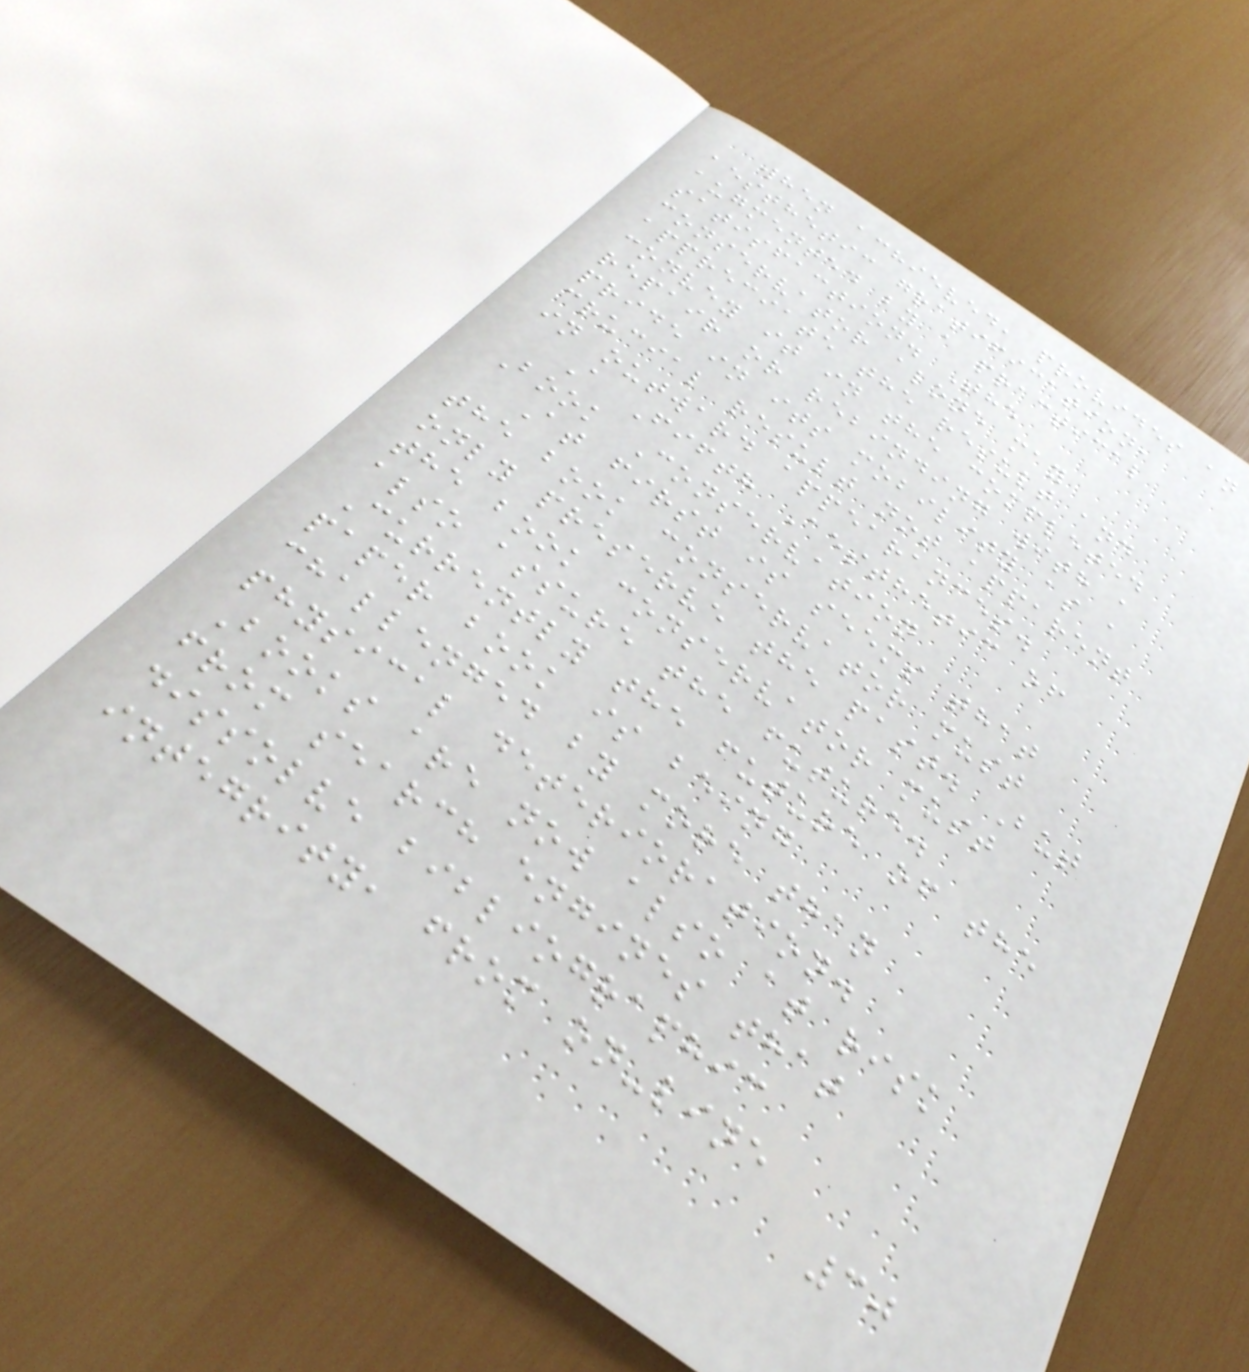when achieved, provides an
aesthetic gratification,
augmented by a practical
satisfaction. The
conservator alone may
appreciate the result and
convey it in the completed
repair or rebinding with a
pride in its mobility as a
crucial result not apparent
in outward appearances.
A Fifth Aesthetic of
Book Conservation
At first is seems that
the book conservator must
only preserve the past. But
the book conservator must
also assure the future.
Currently the future of the
paper book is being
challenged by more than
physical deterioration.
Books are now also at risk
from search engines that
dissolve bibliographic
integrity, from on-line
30
